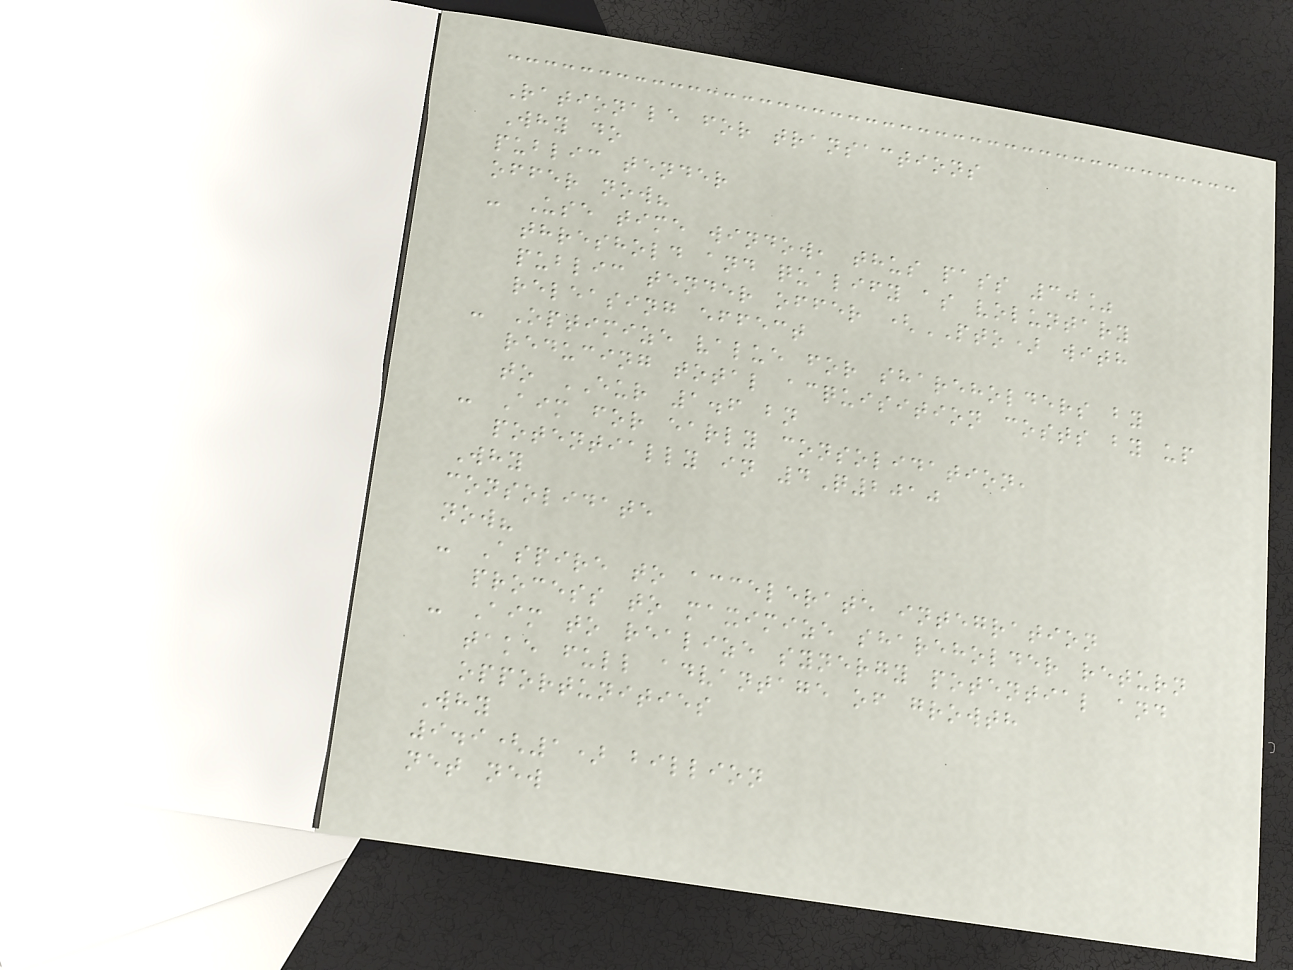Rationale for transactions
Why do
public tender
offer now?
- Use time window, thus pass 30%
threshold and qualify as voluntary
public tender offer (PTO) with
releasing effect
- Optimize value for shareholders by
reducing total acquisition costs by up
to EUR 1.6 bn
- Aim for early consolidation,
potentially in 4Q2010
Why
consolidate
now?
- Aspire to accelerate integration
process to maximize shareholder return
- Aim to realize synergy potential and
take full advantage of growth
opportunities
Why
9.9(1) billion
net new
